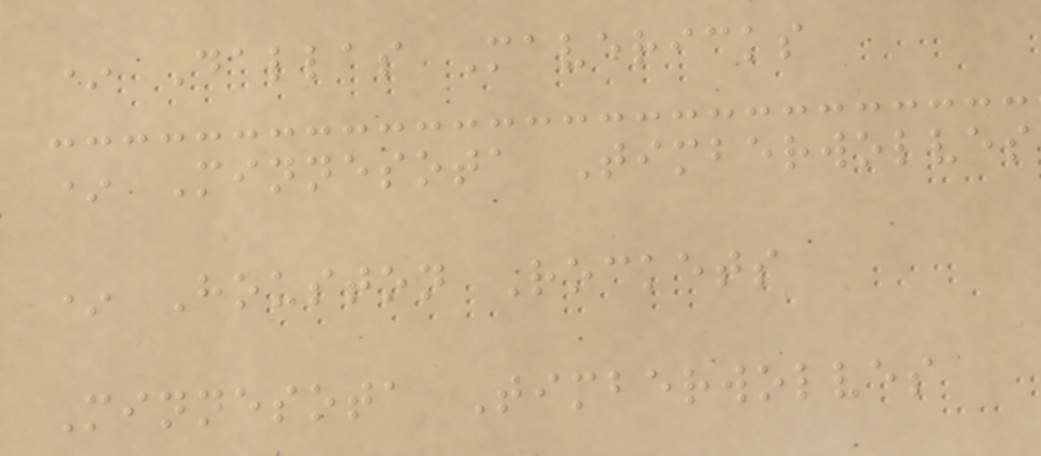* Dallas Mavericks
* Minnesota Timberwolves
* Houston Rockets
Minnesota Timberwolves
